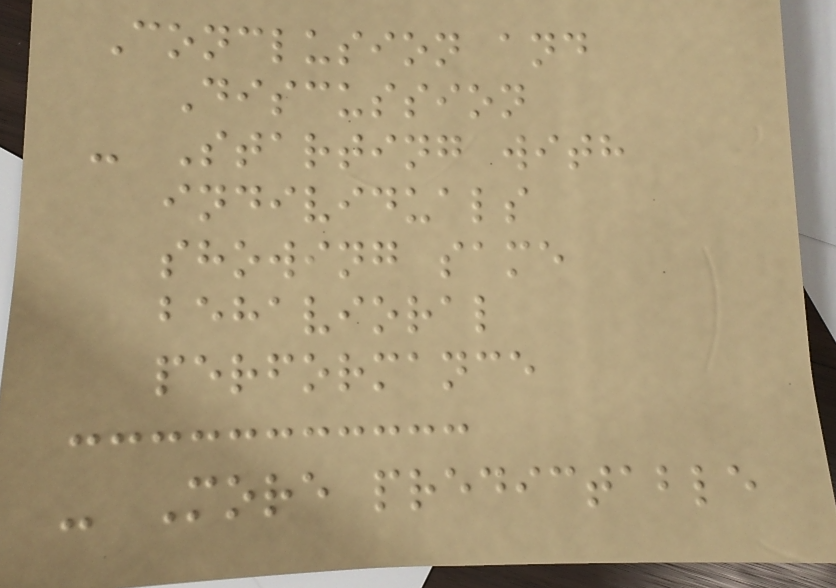Conclusion and
Discussion
- Starting with
individuals
showing same
behavioral
performance
- More predictable
